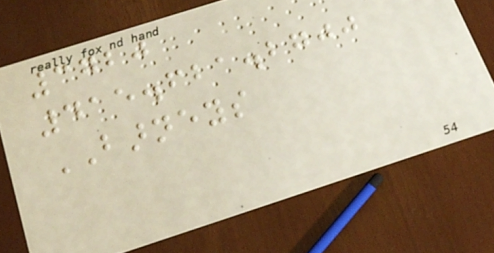3720
415.621.2700
BARNEYS
